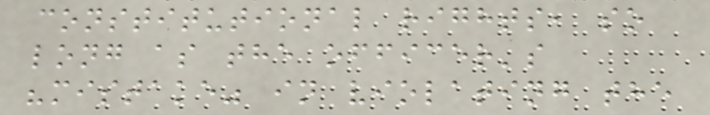constitutional rights, so
long as the officer's
"mistake" in violating the
